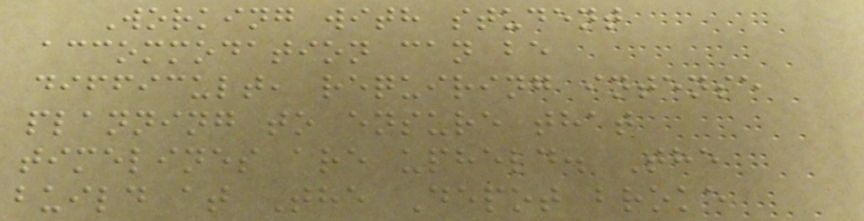Working with student
accommodation can be
difficult, requiring intense
planning to ensure that
timelines are upheld. The
build at The Depot broke
